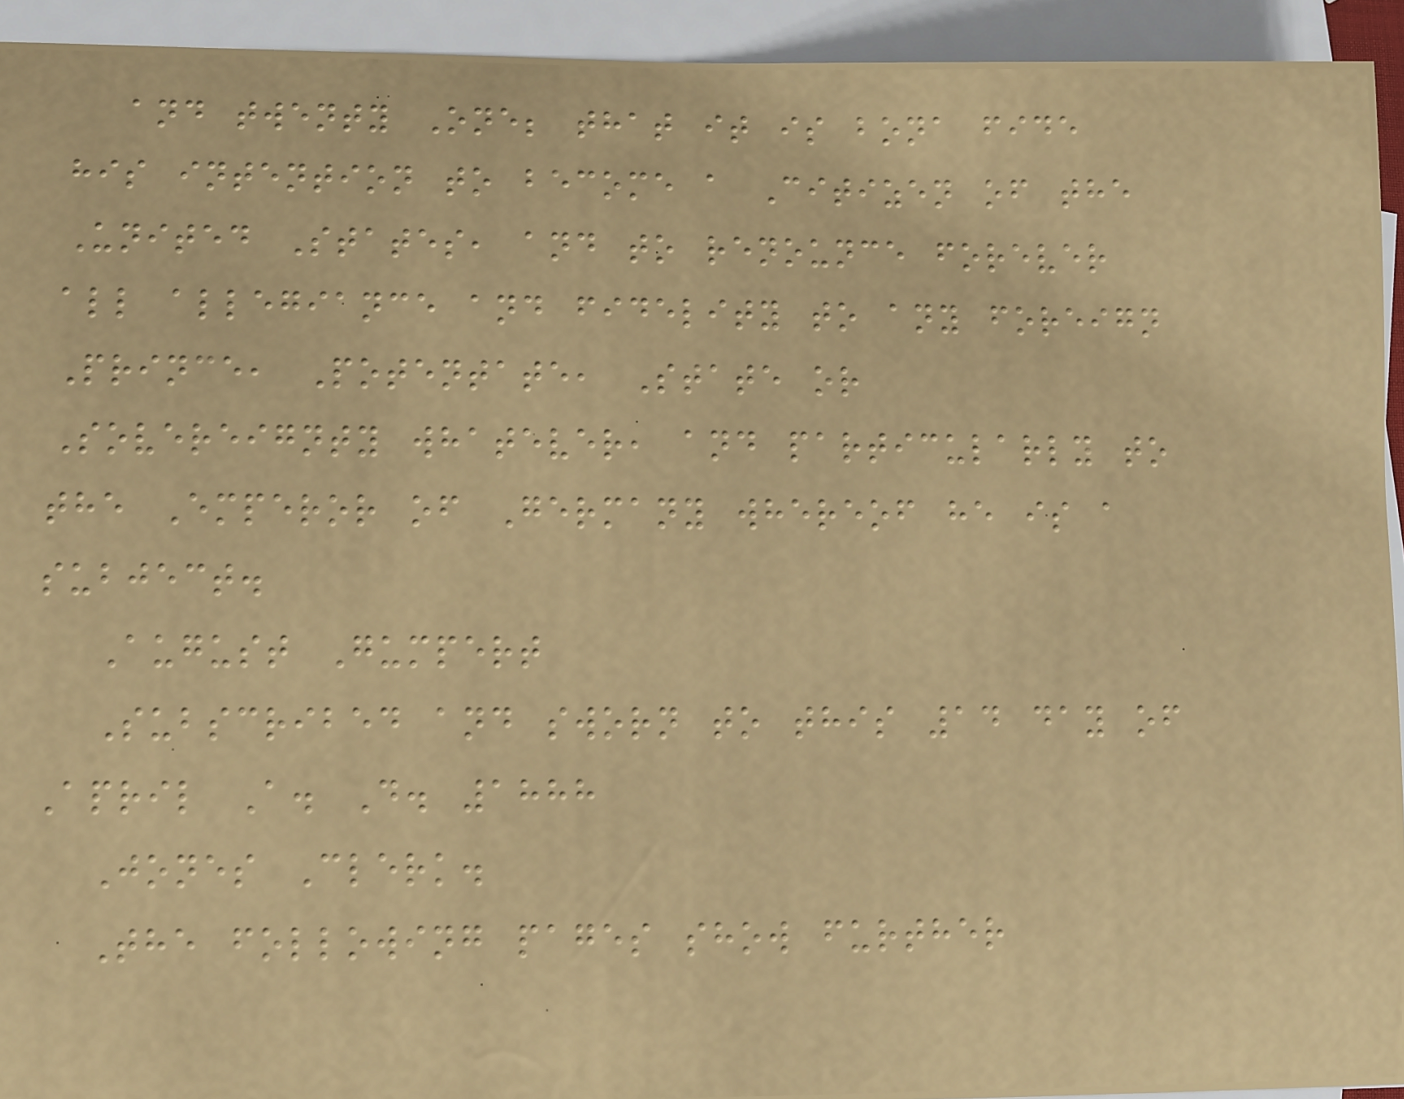and twenty One; that it is bona fide
his intention to become a Citizen of the
United States, and to renounce forever
all allegiance and fidelity to any foreign
Prince, Potentate, State or
Sovereignty whatever, and particularly to
the Emperor of Germany whereof he is a
subject.
August Gumpert
Subscribed and sworn to this 14 day of
April A. D. 1888
Jones Clerk.
The following pages show further
